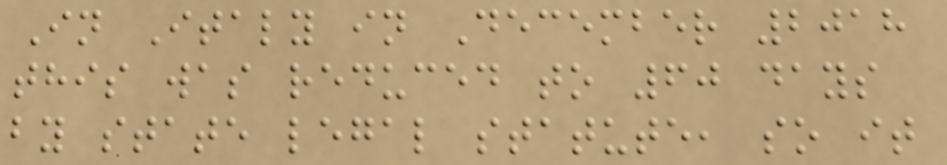In Italy in December 2018
this was reduced to 60 days
by state legal statute, so it
